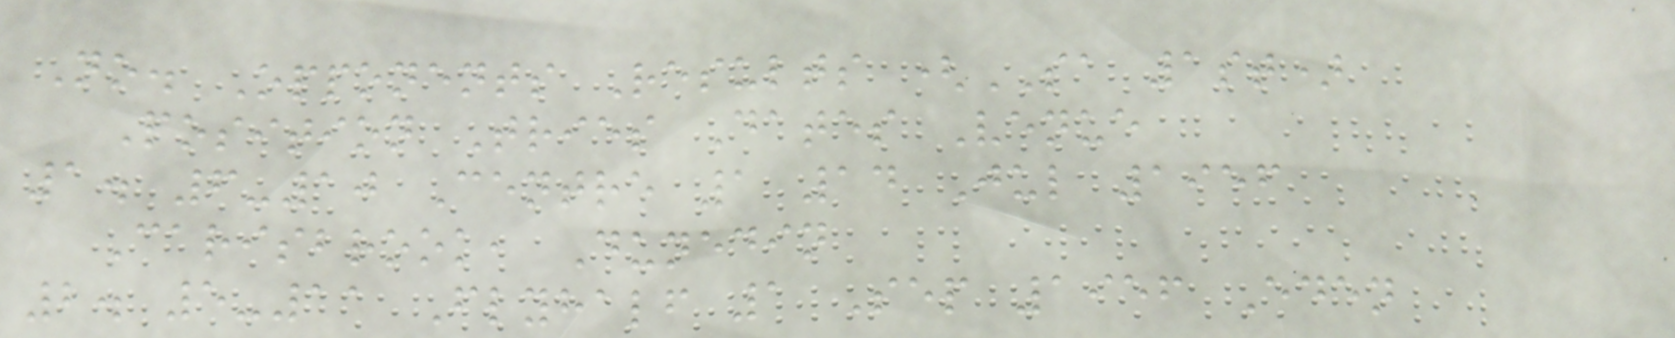No. Opponents Results (SA 1st)
Position Tries Dates Venue
1. 6-10 Centre 1 14 Jul 1956
Carisbrook, Dunedin
2. 5-11 Flyhalf 1 Sep 1956 Eden
